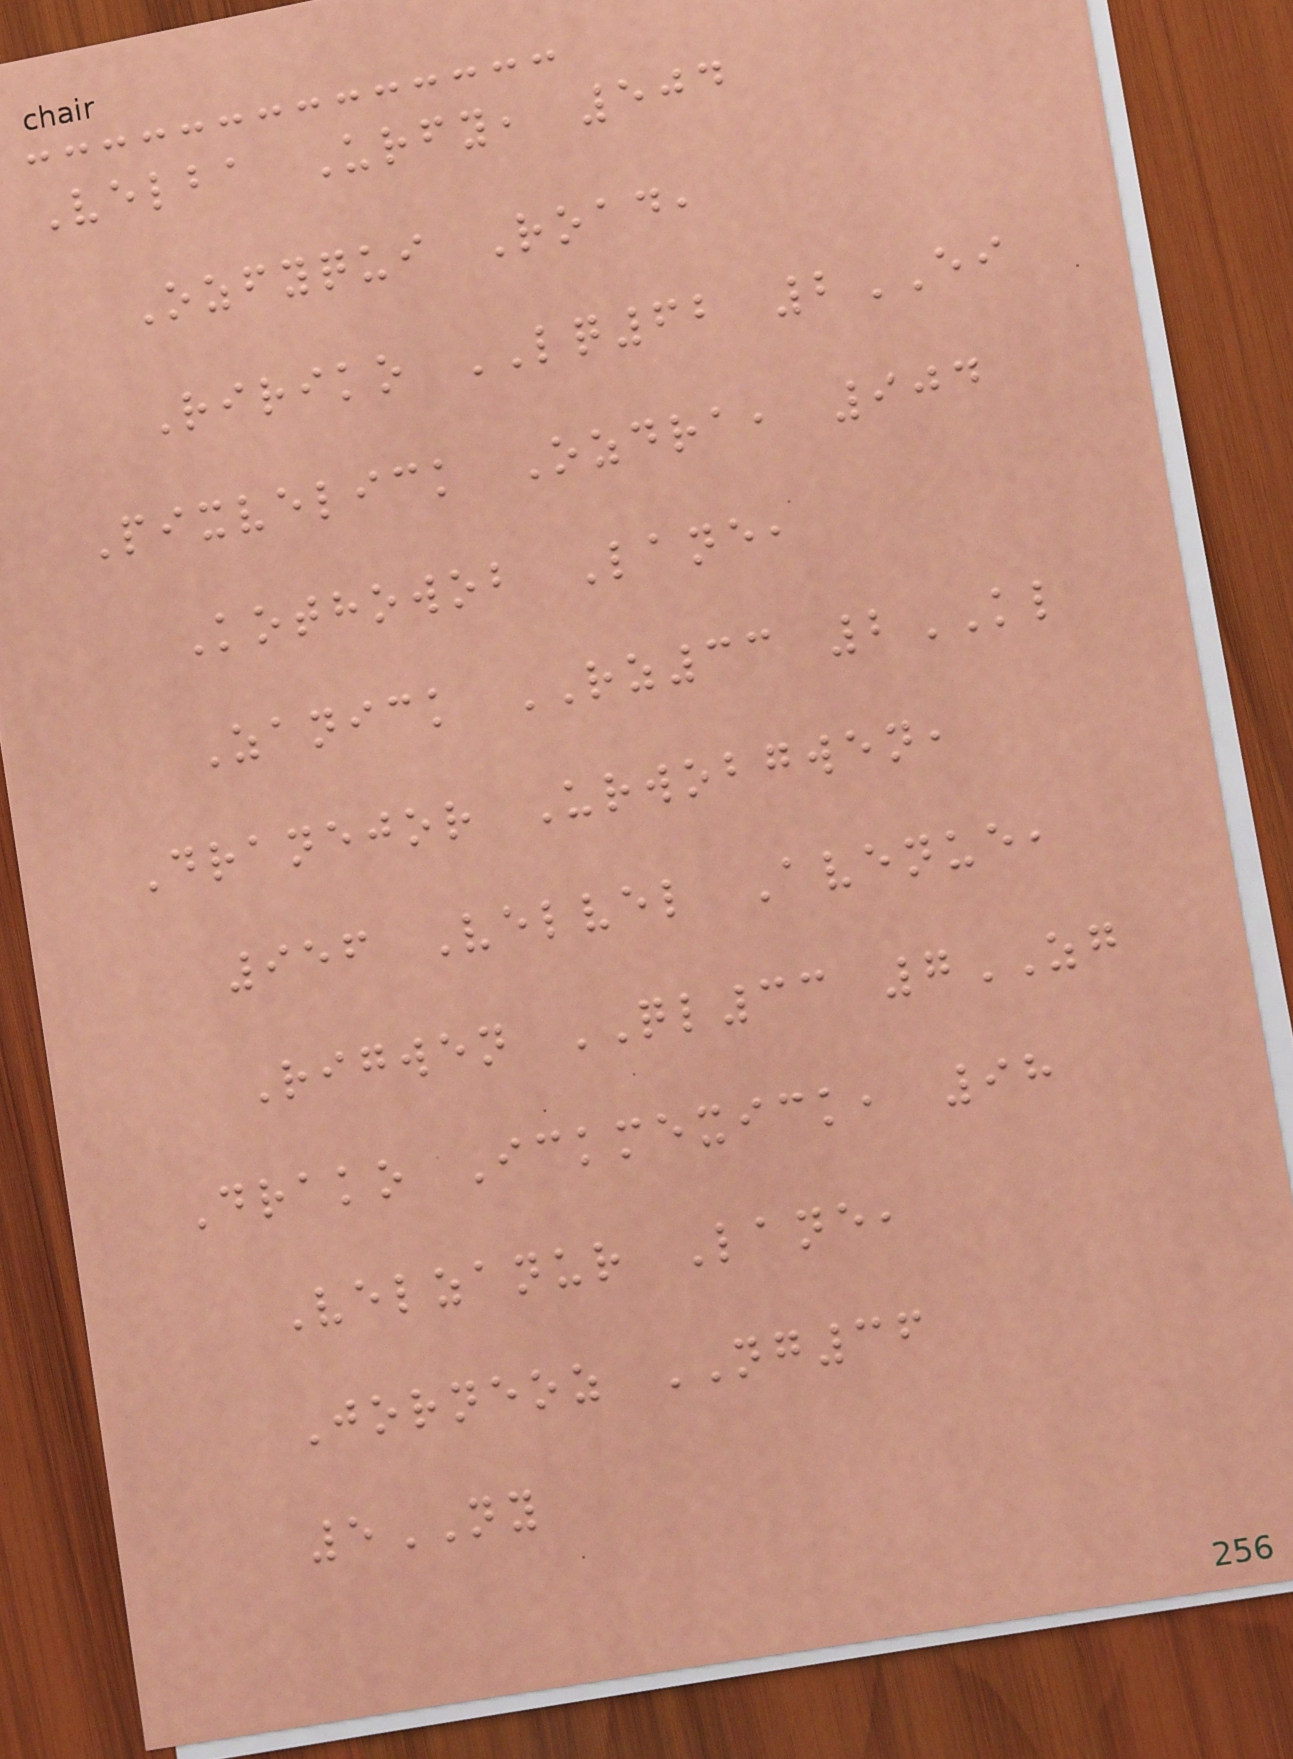Velba Urfy, 504
Ozfyqui Road,
Ririko LQ62 2EI
Pixvelick Ozdra, 904
Kothowob Lane,
Zanick RZ33 2KL
Dranejor Urwobgwen,
956 Velvel Avenue,
Rigwen QL33 7ZG
Drako Ickmexick, 98
Velzanur Lane,
Jorneoz NG36
5NY
